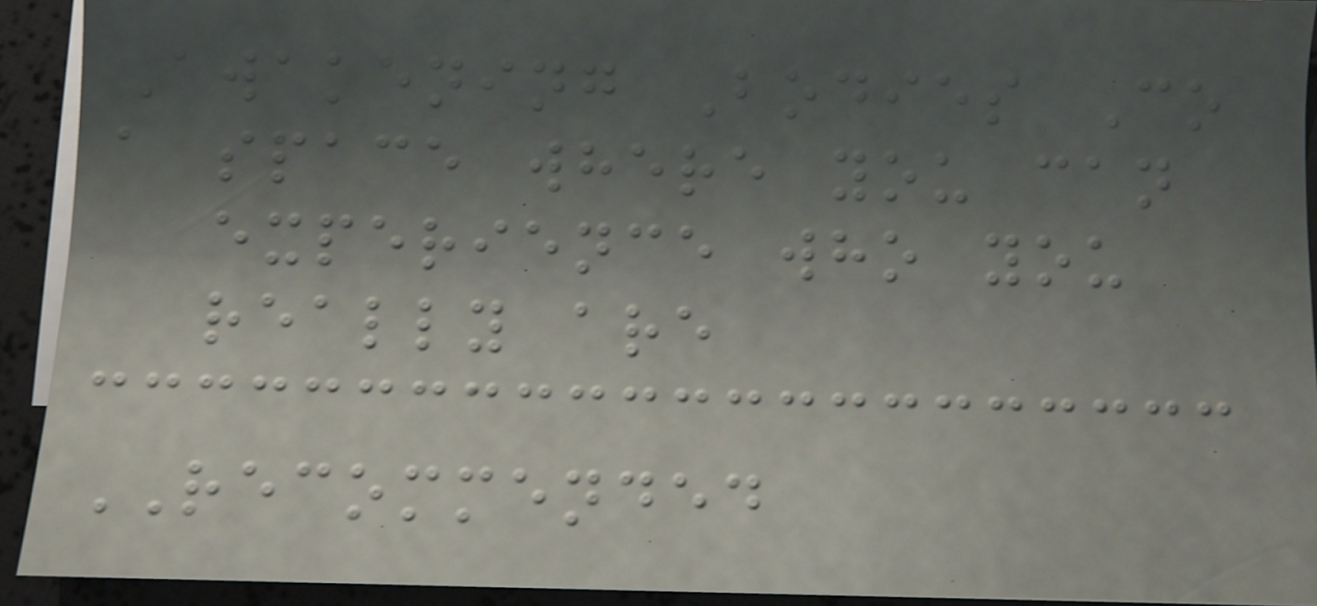Awakening Bodies Co
a space where you can
experience who you
really are
RECOMMENDED
